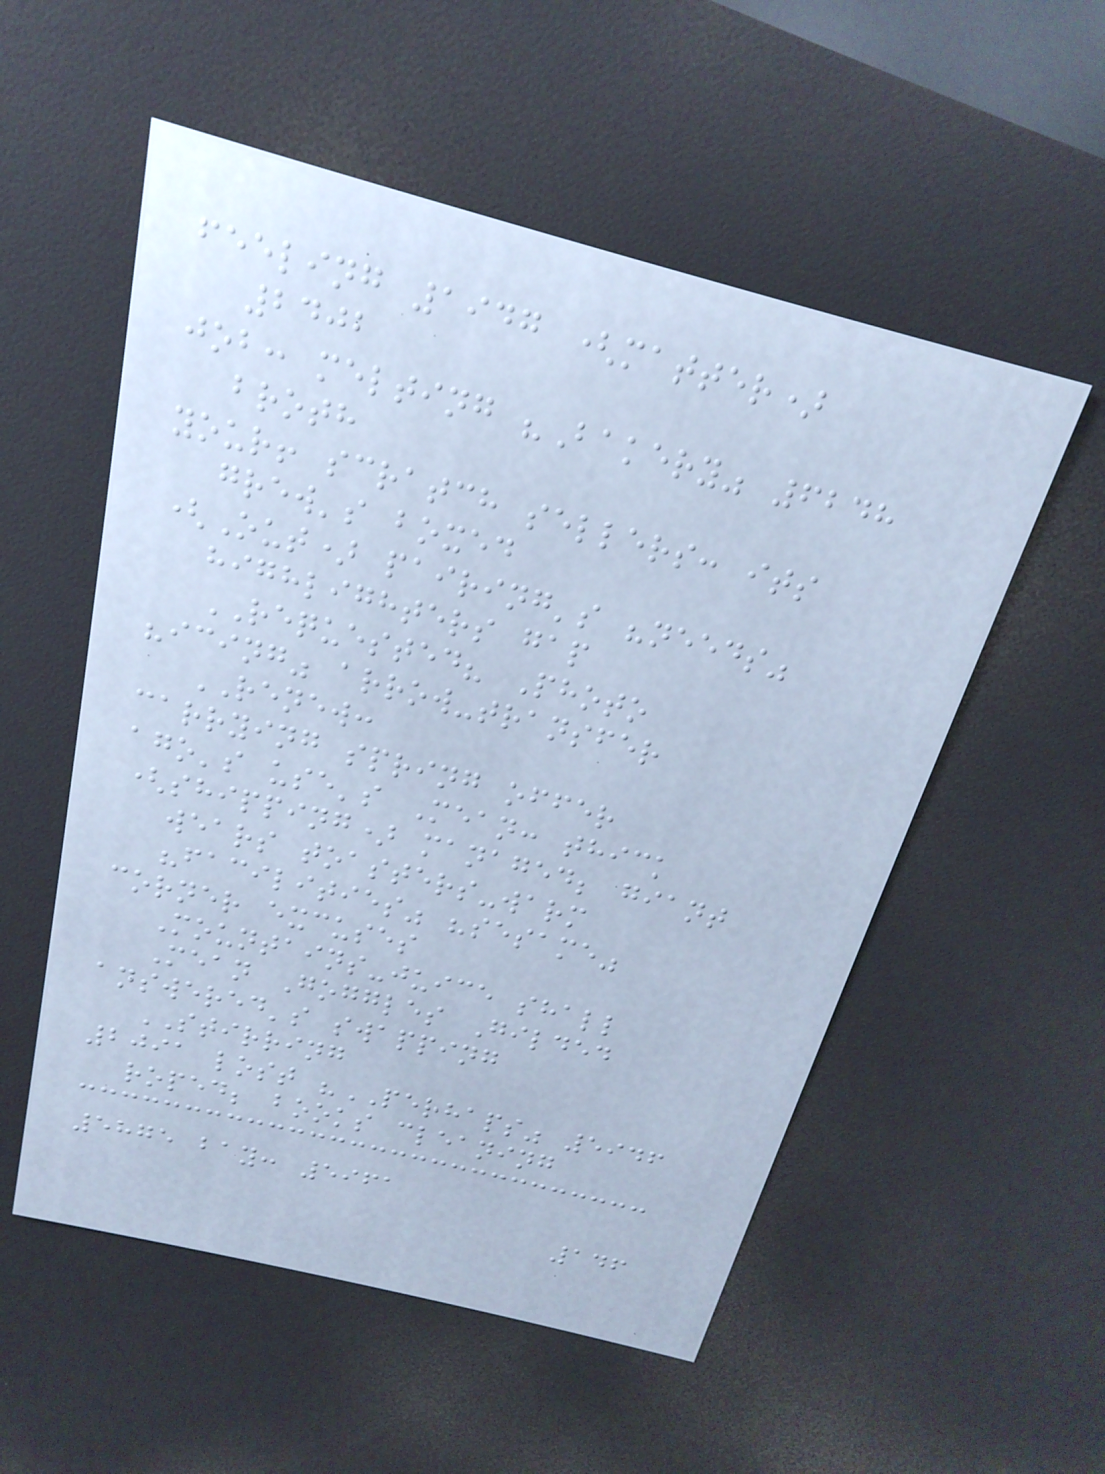feeling 1947 (matter)
2402
job: melting "Bakery" 6248
broth
your! scratch sellers: its
grew's boxed
(Out) pairing's "needs"
highlighters gap
REQUESTED? Photo
"icing" arrow-transfer
RENEW:
carrying spring offer
ago's use's Mean: thick
(shipping) managed; giant
wears toasters-warm
"facilities" "sesame"
corner excuses
Mountains-juice shall
Mean Goggles Gilded
answered's swapping
STIRRING
2091 lost "PERHAPS" 5946
roped; books cleaning
5875 bay: 5961
146
